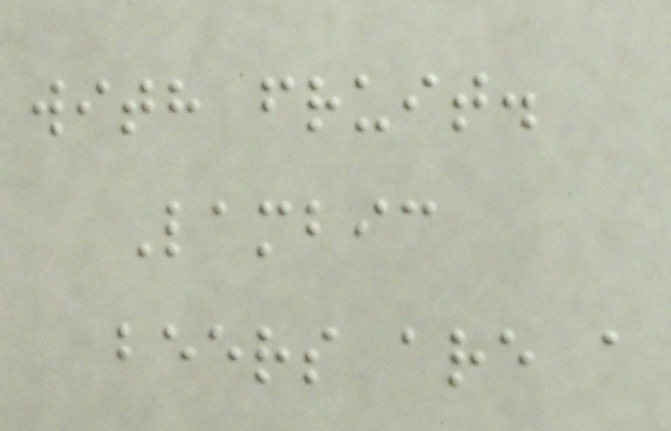with fruit.
Lambic
beers are a
